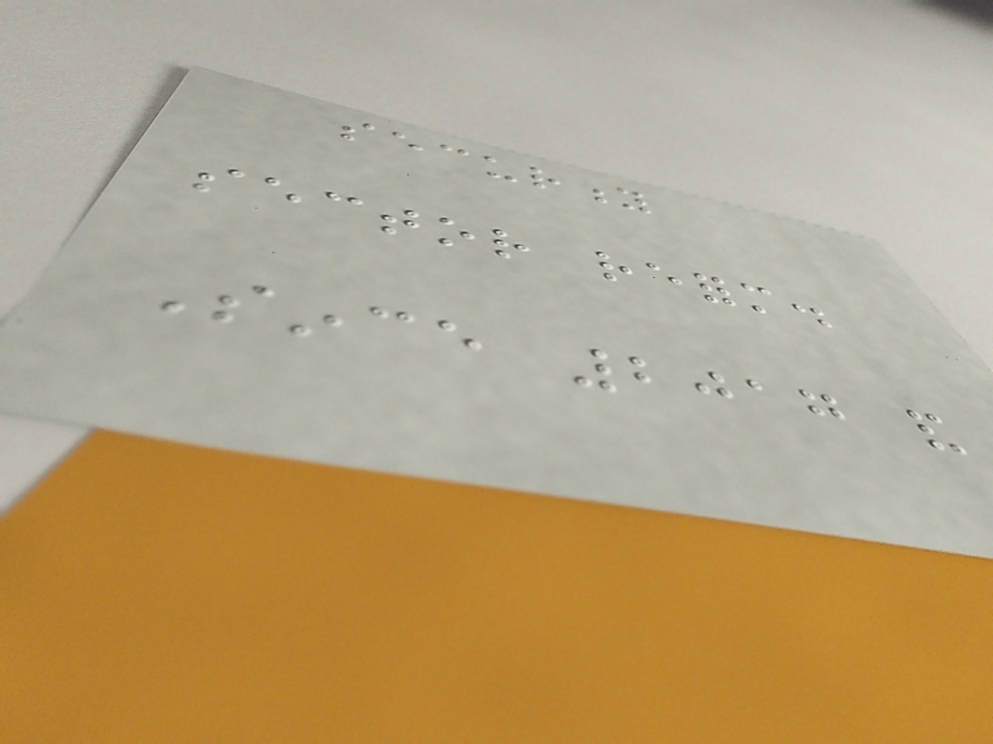security
sector reform.
Since 2017 and
